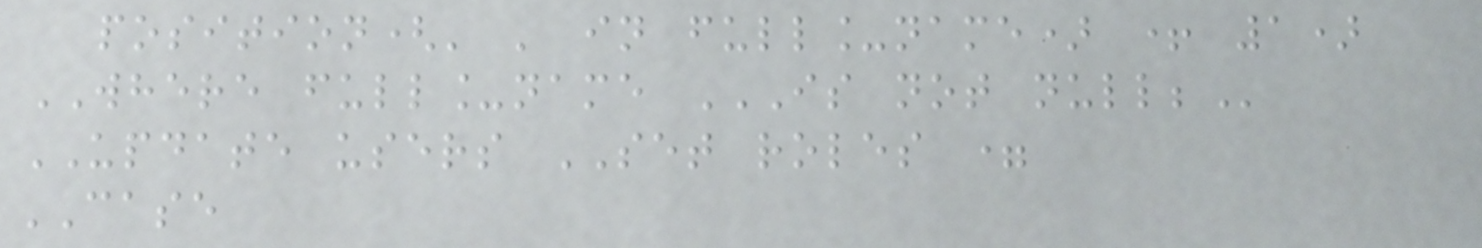position(' ' in full_name) + 1)
WHERE full_name IS NOT NULL;
UPDATE users SET roles =
CASE
